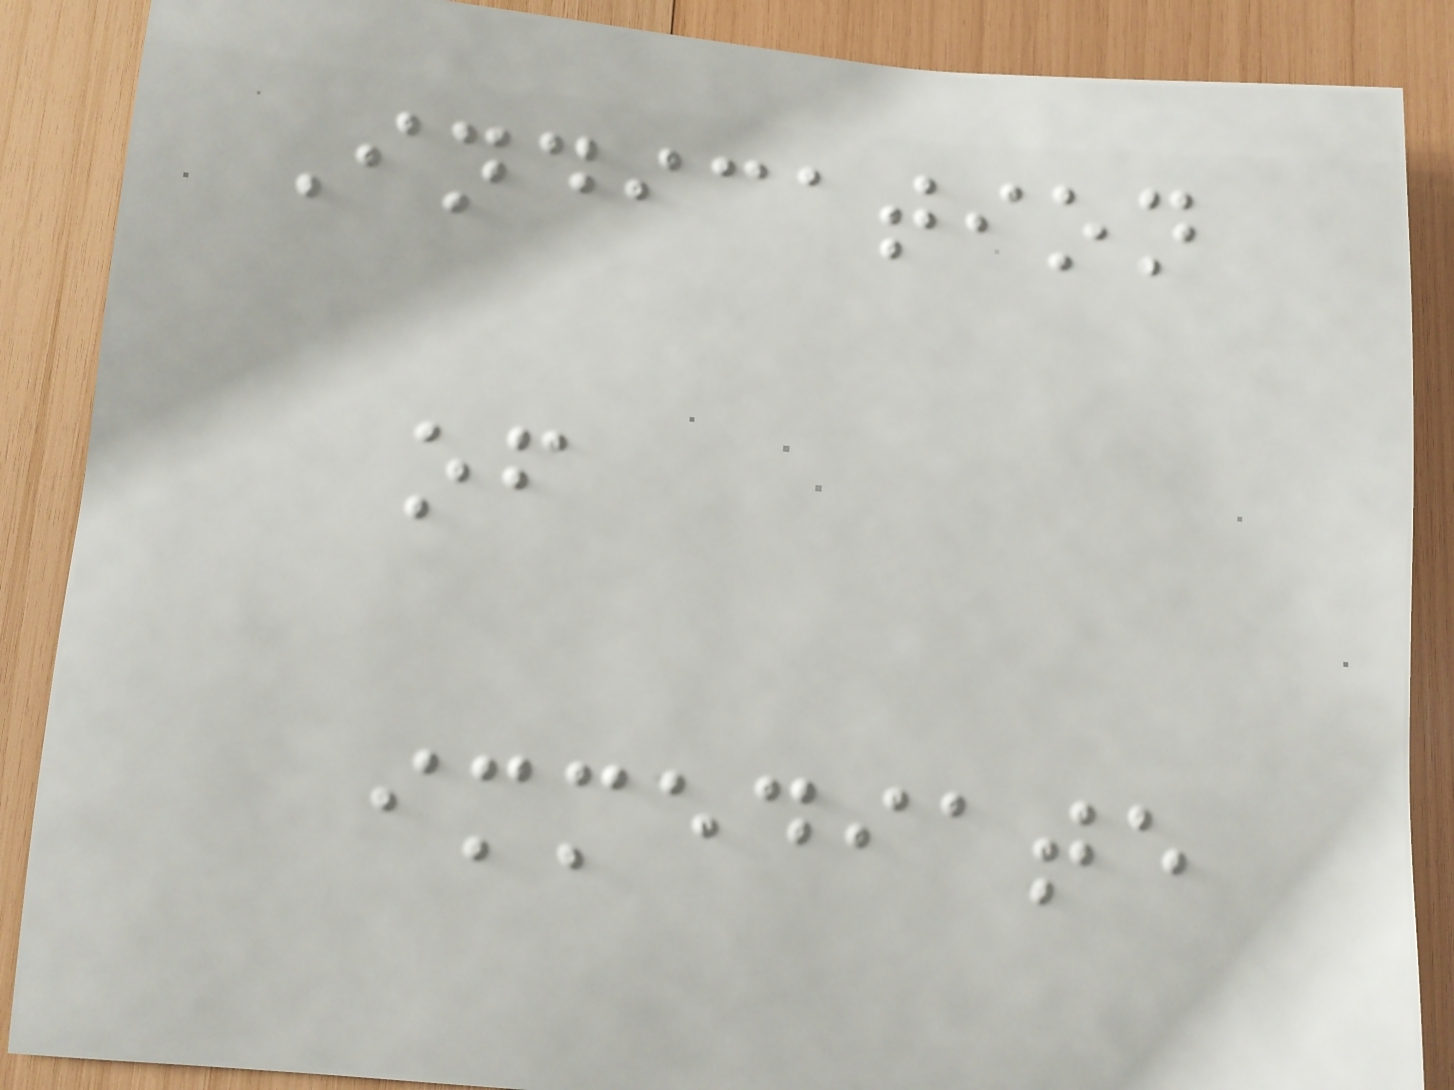Indication
of
immediate
